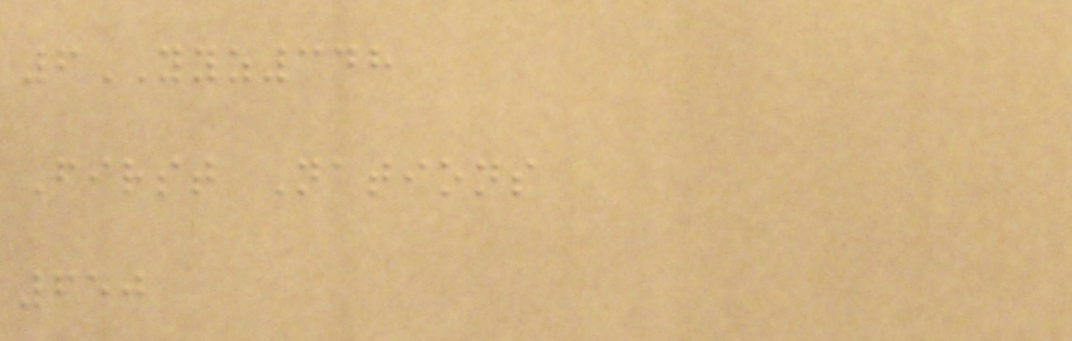6YYZ348
First Nations
650
